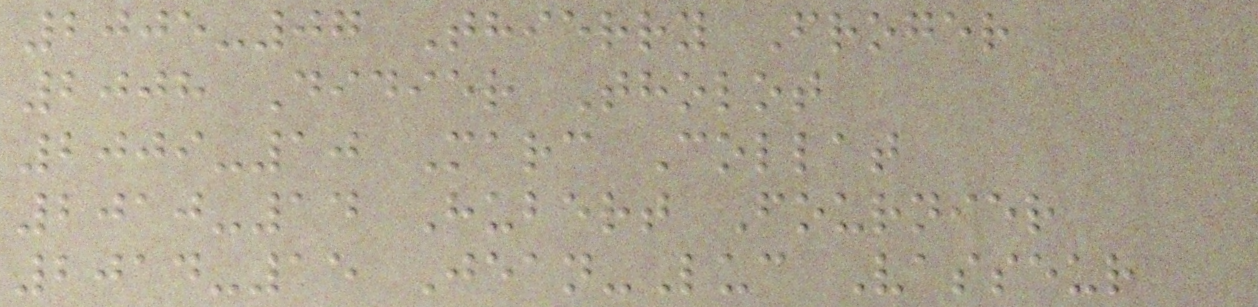2005-07 Thierry Froger
2008 Didier Tholot
2009-10 Marc Collat
2010-14 Hubert Fournier
2014-15 Jean-Luc Vasseur
